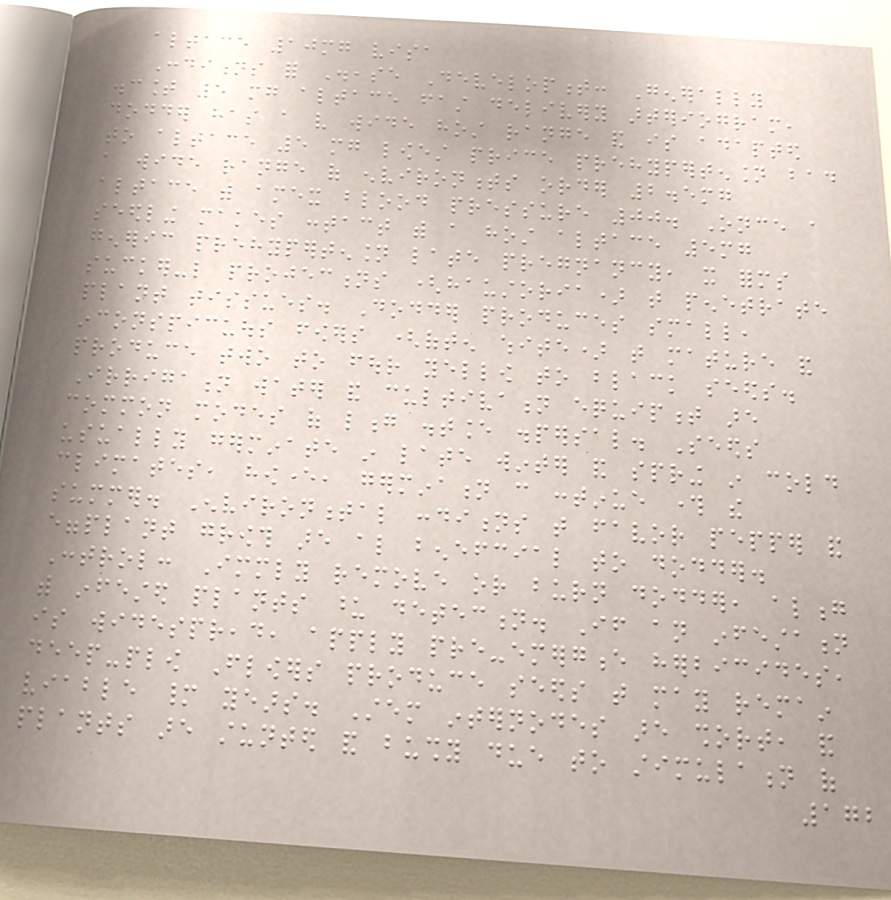altace 10mg visa
Conditions for Disease Development: Generally
discount 5 mg altace fast delivery arteriogram,
dodder has a very wide host range and is adapted
to altace 5 mg lowest price prehypertension bad
a wide range of environments order 2.5mg
altace with amex blood pressure 00. Once a
seedling makes contact with a host altace 5mg
generic prehypertension late pregnancy, it forms
sucker-like projections (haustoria) that penetrate
plant tissues. Dodder produces small,
inconspicuous fowers (often white) that mature and
produce two to four yellow to black seeds.
Irrigation water and cultivation equipment are
common modes of long distance dispersal. Seeds
usually germinate in late winter and spring in cold
climates, however, germination can continue through the
summer. Environmental conditions that favor pepper and
eggplant growth are also benefcial to dodder.
Control: Immediately remove or burn dodder, along
with infested plants upon detection. If an infestation
is widespread, apply pre-emergence herbicides,
deep-plow Flowers produce seeds that may remain
viable many years. Stem internodes are short, and
plants are stunted and bushy due to stimulation of
172
